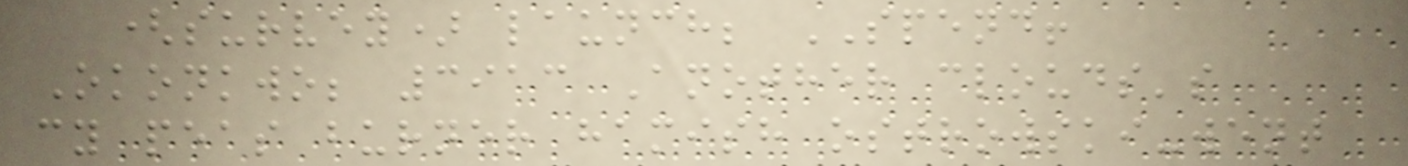(survey) launch; SPEND!
Okonkwo; 3913 Another clouds's
cy peas burner hamish ostrowski-went
